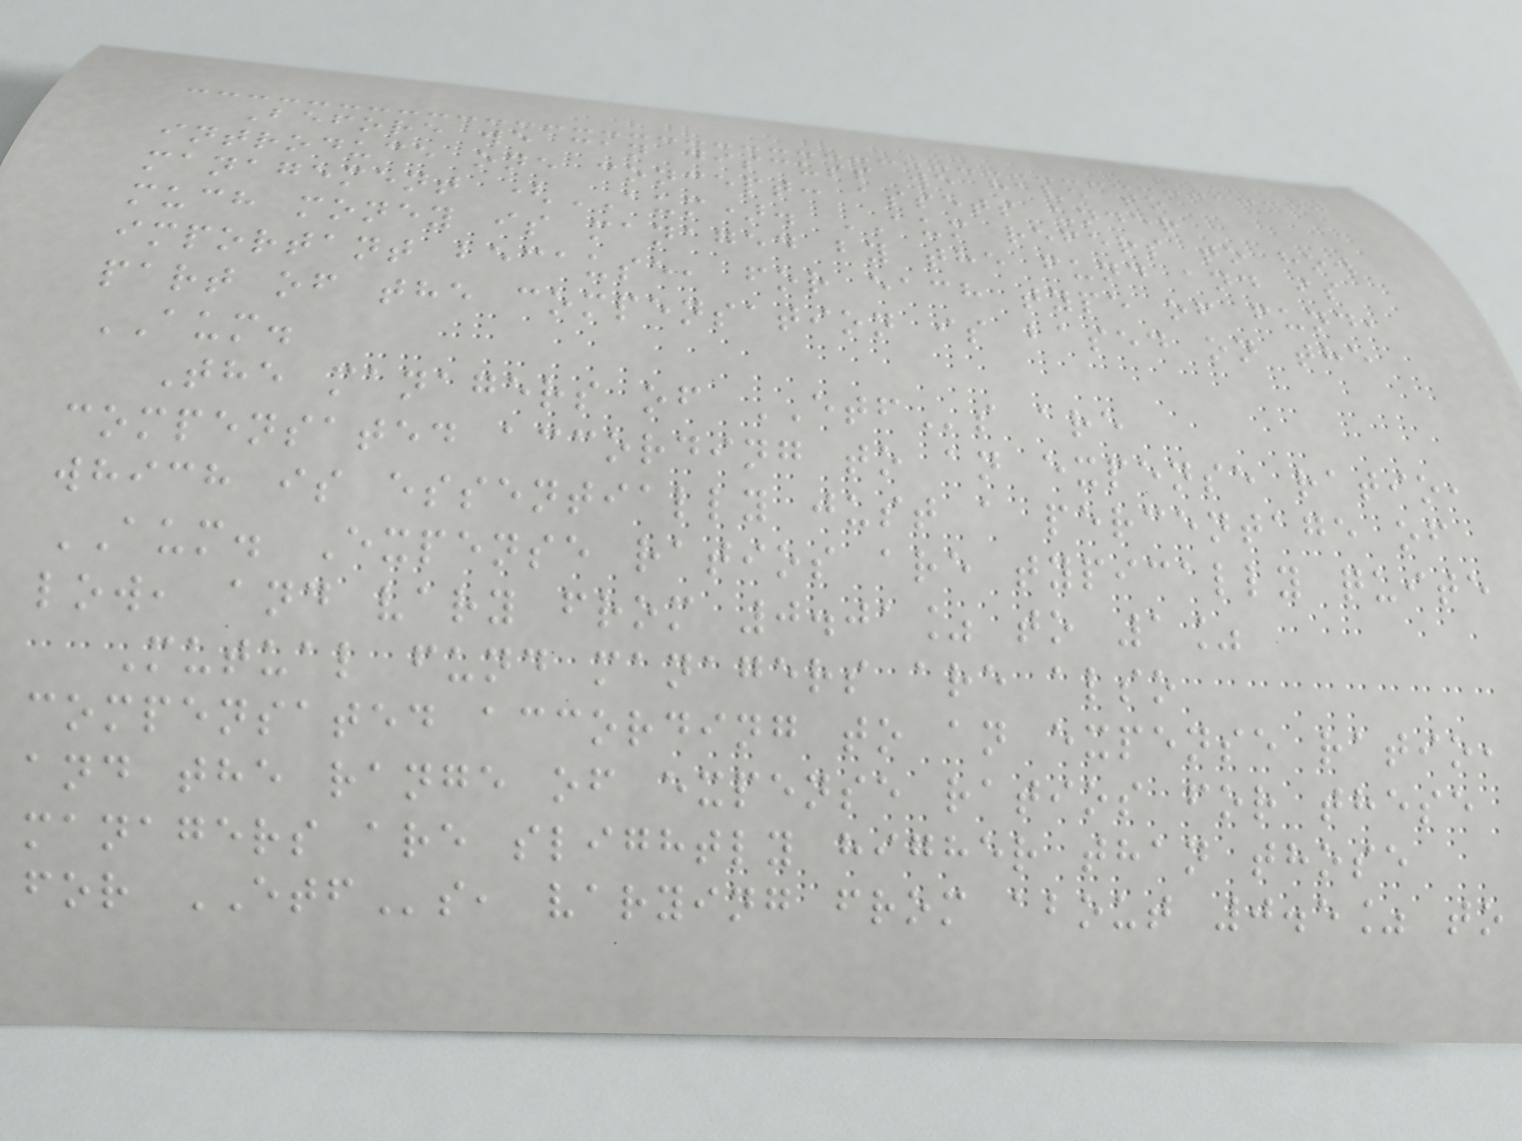Before we can discuss we have to
introduce one concept: assets under
management (AUM). AUM refers to how
much money is managed by the fund and is
important because, for each type of fund,
part of the compensation is based on the
AUM.
The managers of ETFs are
compensated according to an expense ratio,
which is essentially just a percentage of
AUM. Expense ratios are typically quite
low, and vary from 0.01% to 1%
Mutual fund managers are also
compensated according to an expense ratio,
and the range of expense ratios for these
managers are slightly higher than those
for ETFs, varying from about 0.5% to
